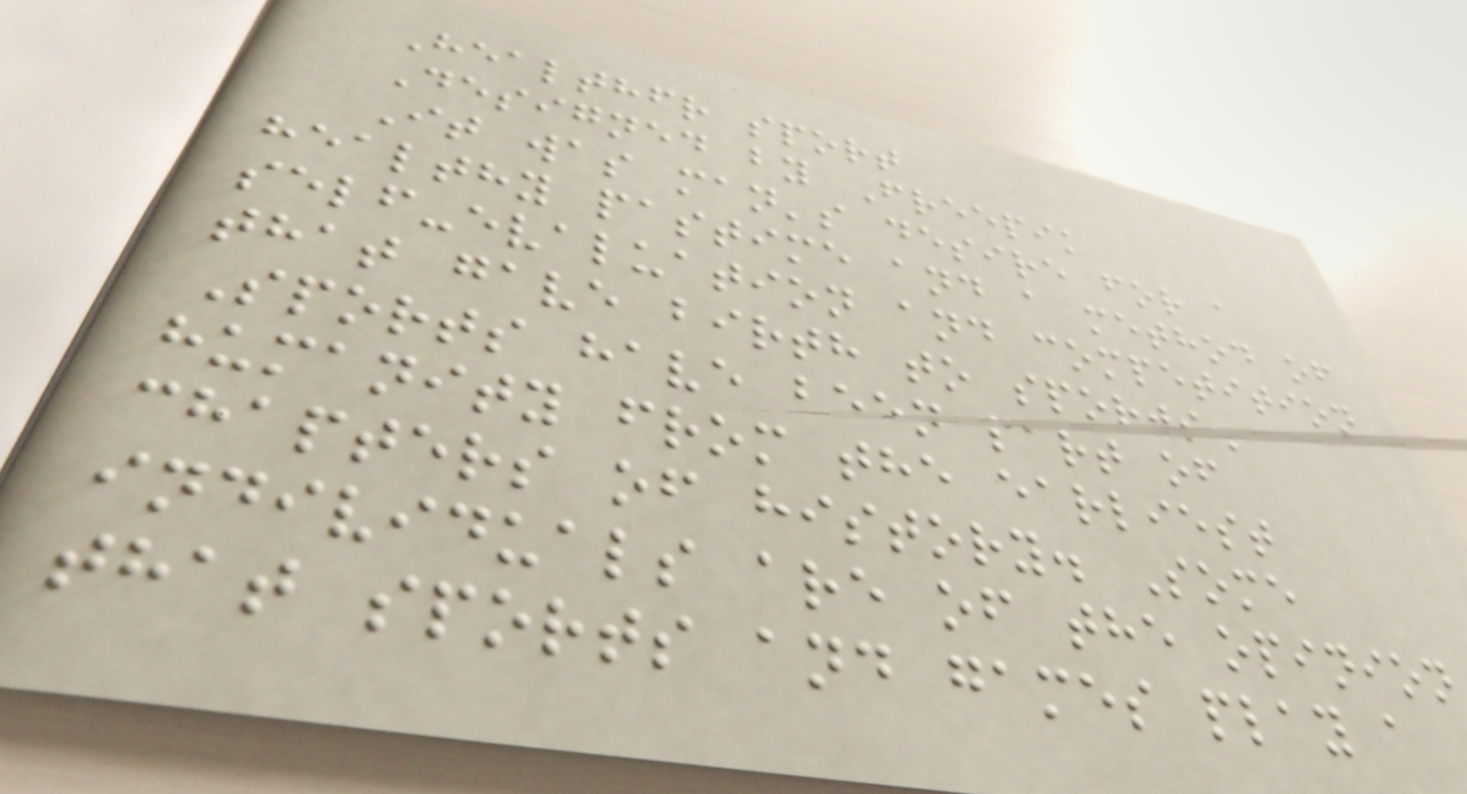Healthfr sport
Designed by Freepik
It was man's desire for a
healthy pastime and a method of
self-evaluation and competition
that gave birth to sports.
Sports have been part of
humanity from the earliest
chapters of history. Some
individuals are of the opinion
that sports and games play a
